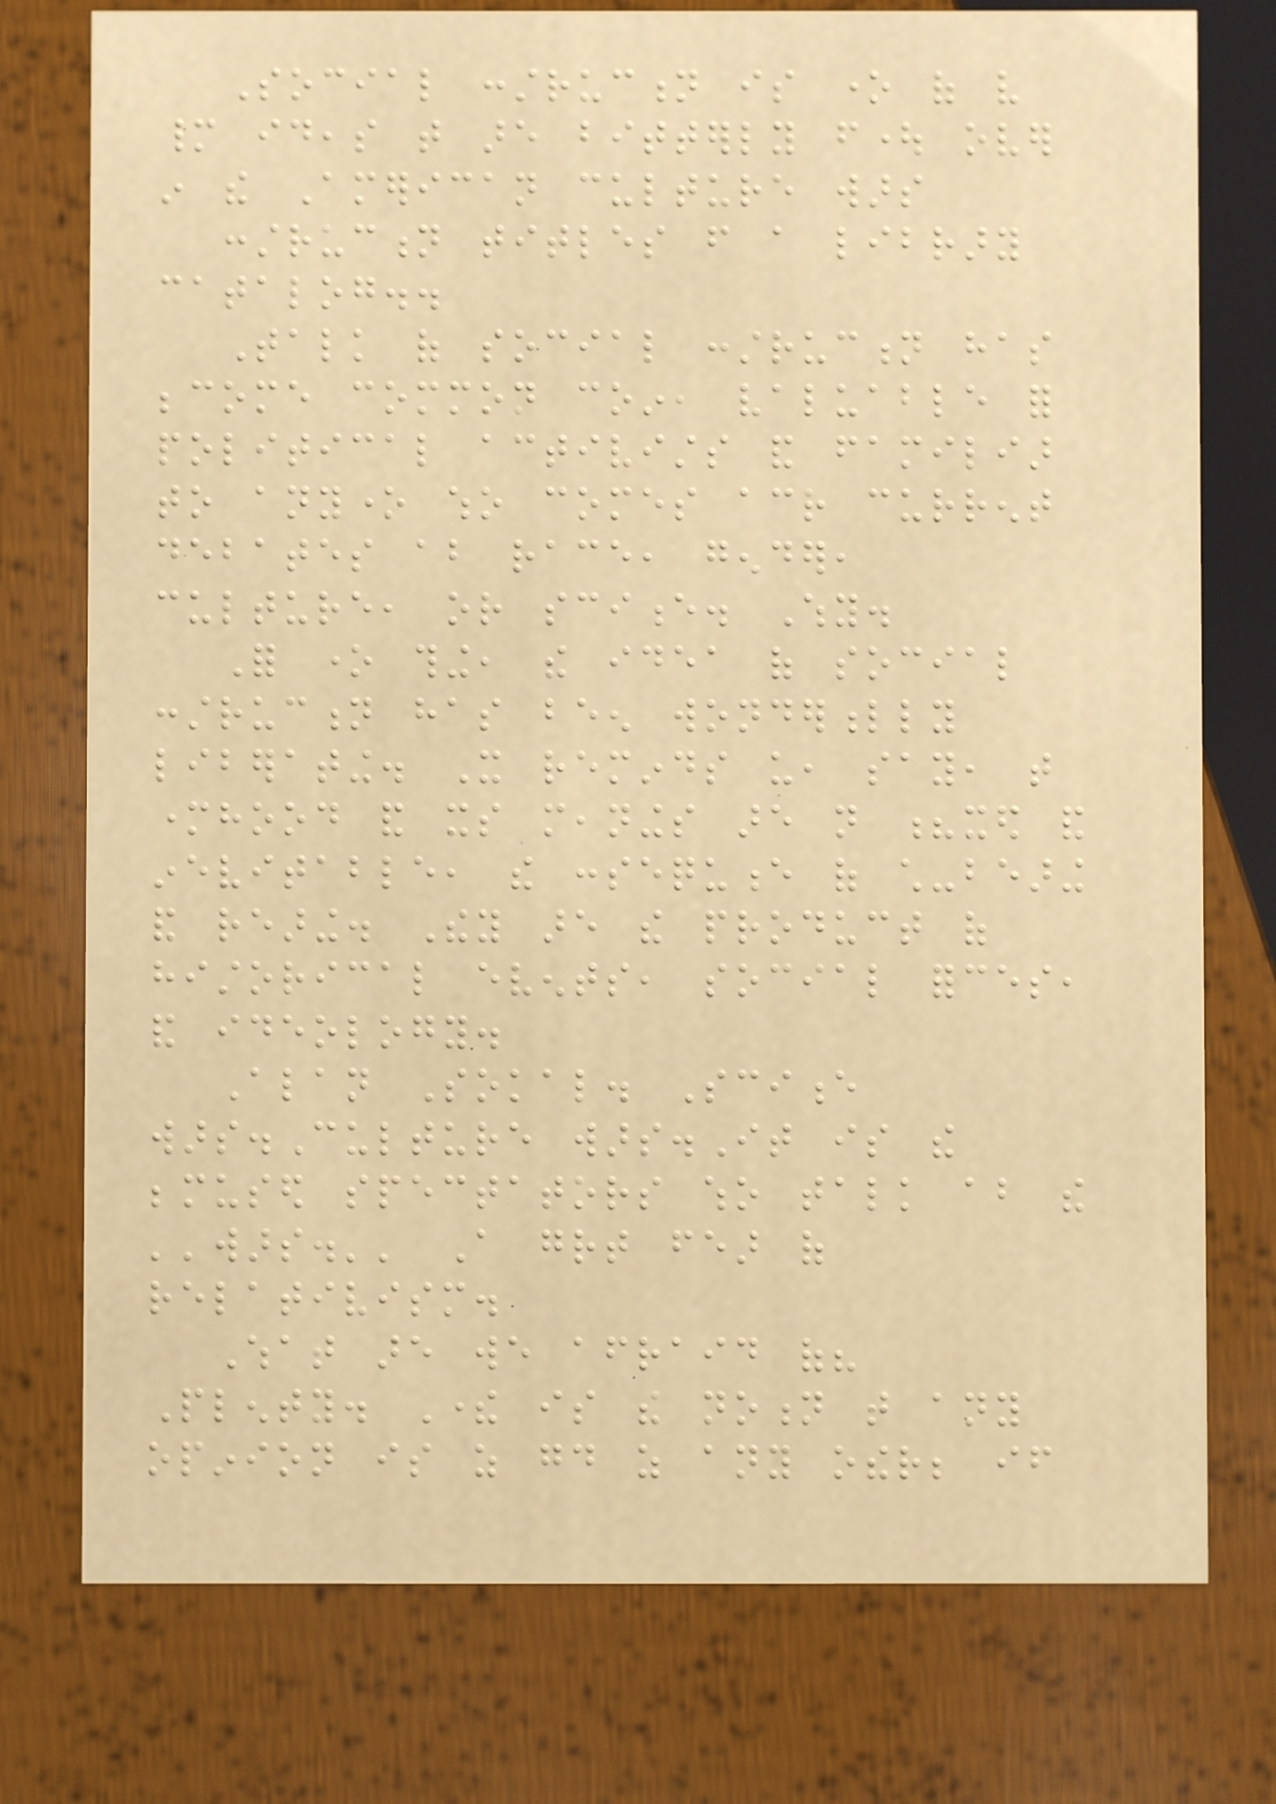Social construction is one of very
many ideas that are bitterly fought over
in the American culture wars
construction titles from a library
catalog..
Talk of social construction has
become common coin, valuable for
political activists and familiar
to anyone who comes across current
debates about race, gender,
culture, or science. Why.
For one thing, the idea of social
construction has been wonderfully
liberating. It reminds us, say, that
motherhood and its meanings are not ?xed and
inevitable, the consequence of child-bearing
and rearing. They are the product of
historical events, social forces,
and ideology.
Alan Sokal. Science
wars.Culture wars.It is the
bemused spectators who talk about the
''wars.'' A great fear of
relativism.
What are we afraid of?
Plenty. There is the notion that any
opinion is as good as any other; if
